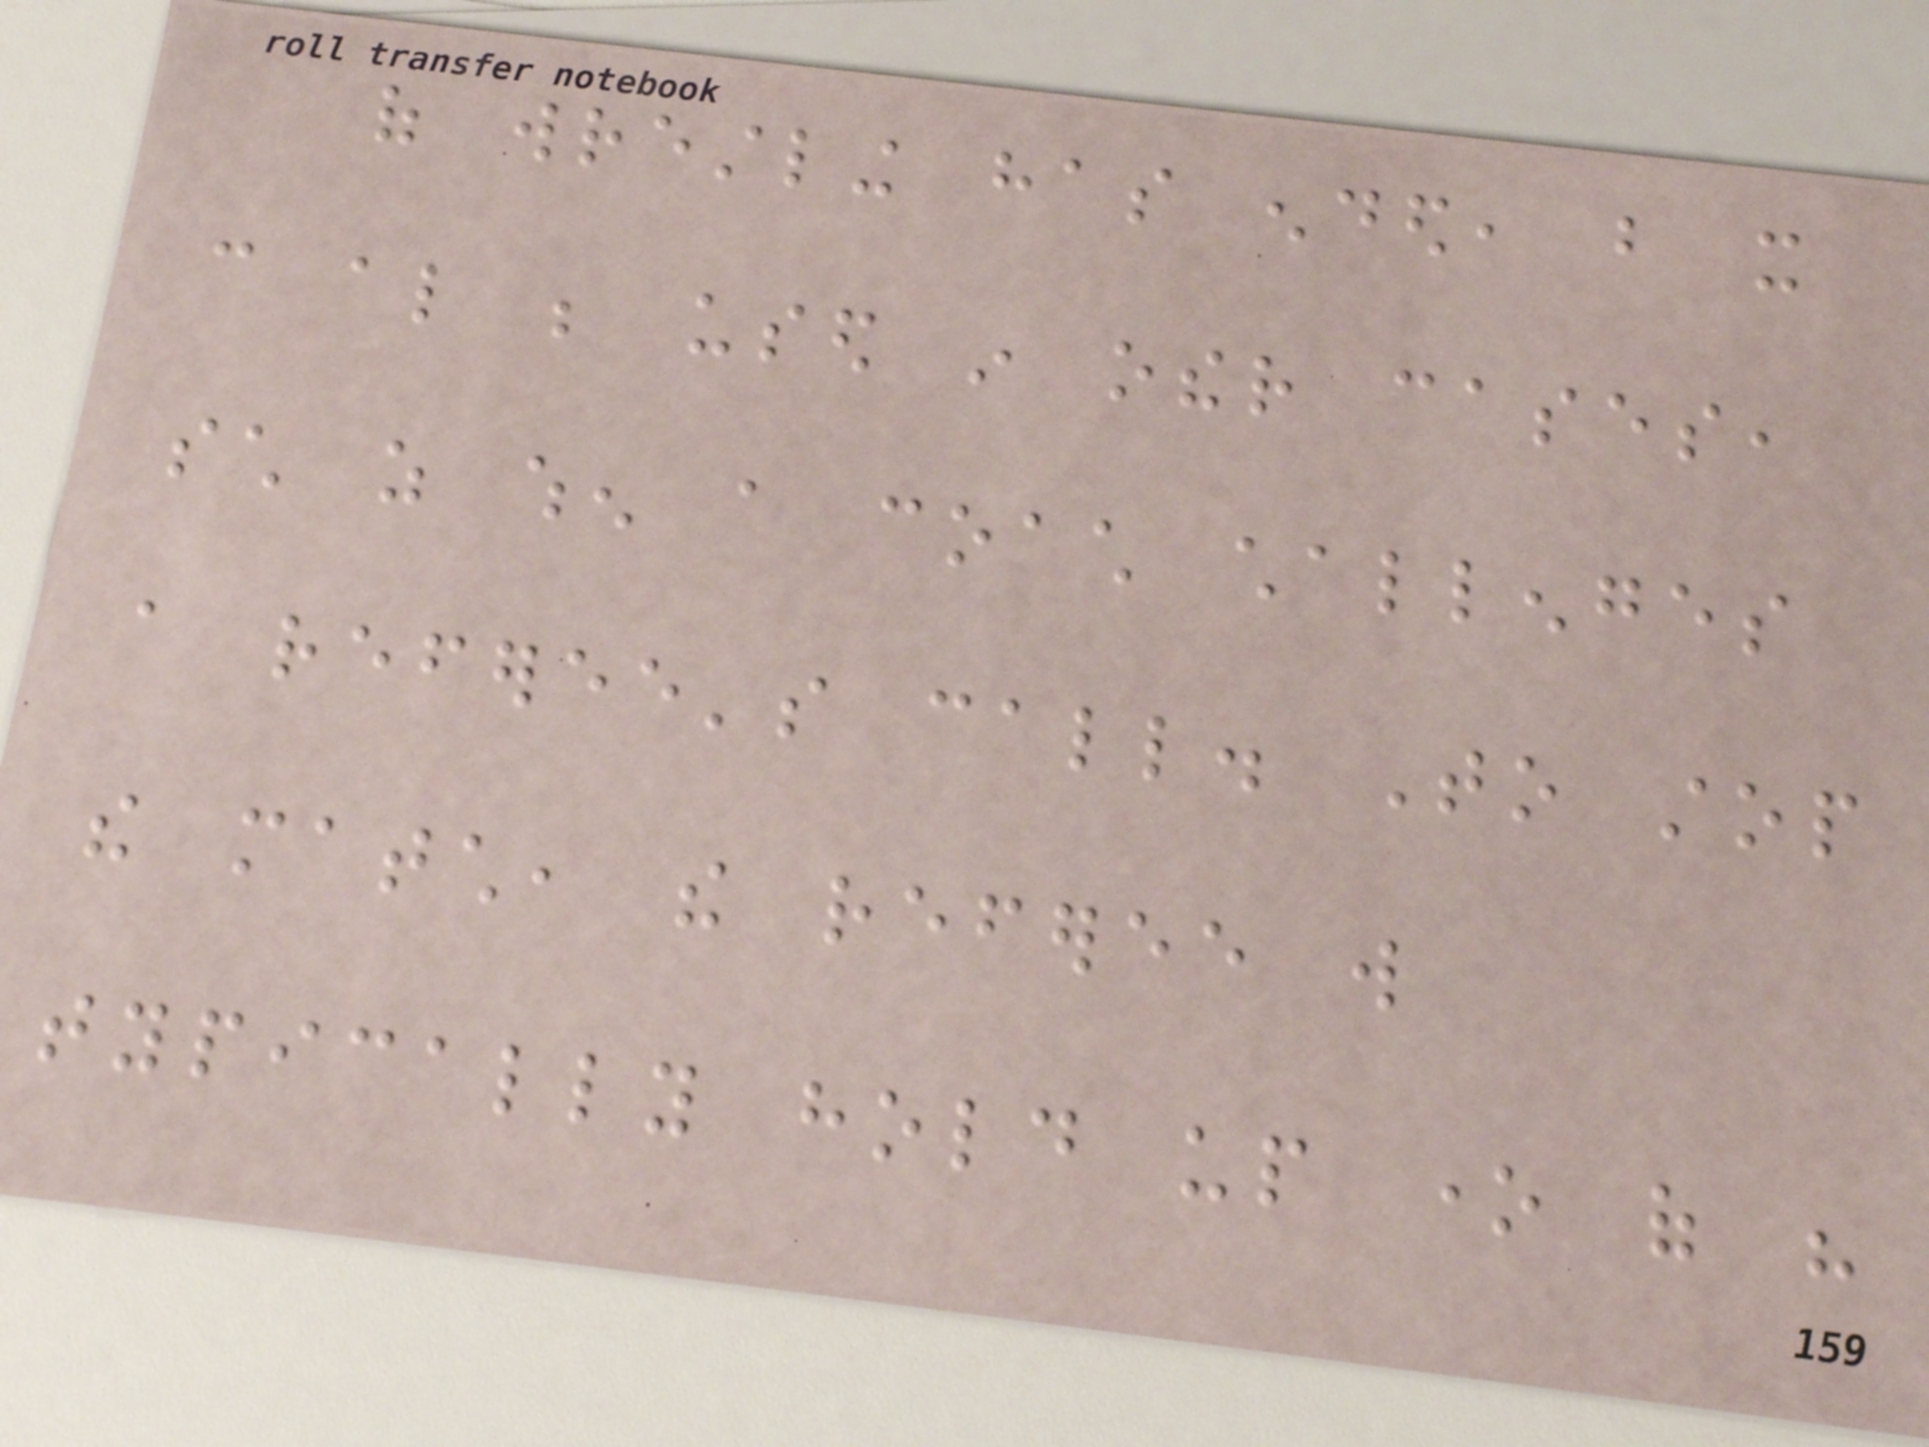of wrestling has ended, but it
can also be used in other cases,
such as when a coach challenges
a referee's call. To stop
the match, the referee will
typically hold up one of his
